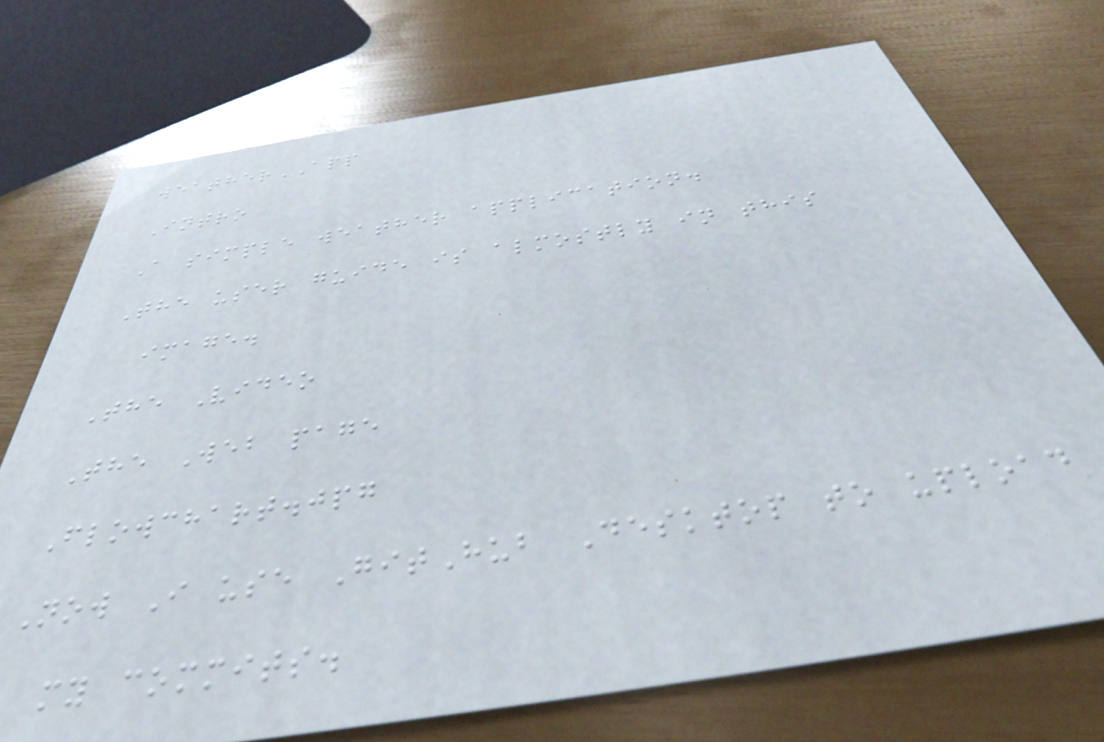weatherAPP
Intro
A simple weather application.
The user guide is almostly in this
image.
The Video
The Web page
Flowchart.jpg
Now I use GitHub Desktop to upload
my commits.
